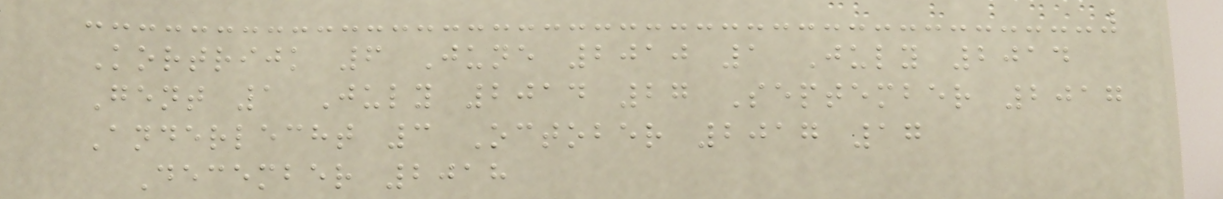Kortrijk 6 June 2010 1 July 2014
Gent 1 July 2014 27 September 2017
Anderlecht 3 October 2017 17
December 2018
